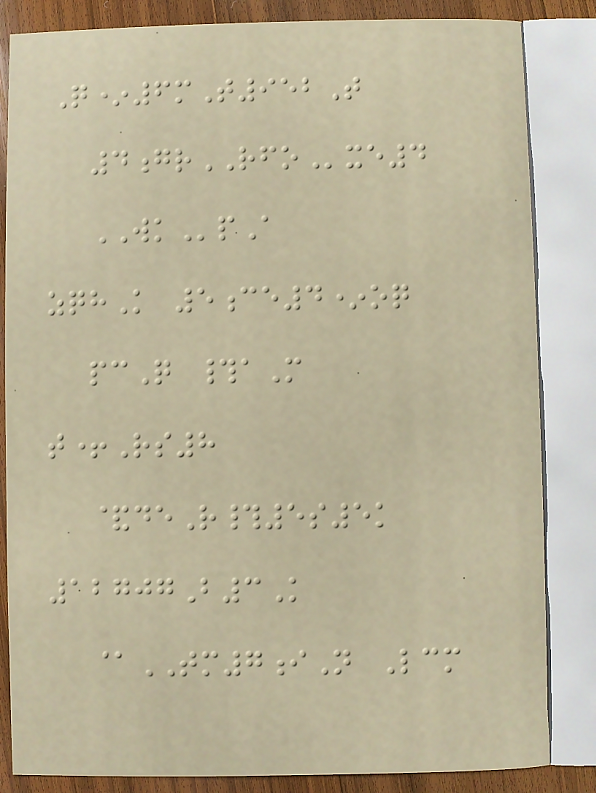Q*6mT952T
4grRFOxe4
WKpA
zqhK 5ce4*oq
pcQ #aM
t+Rs8
&deR#5s5k
12707B3K
@TM7iN Lcm
